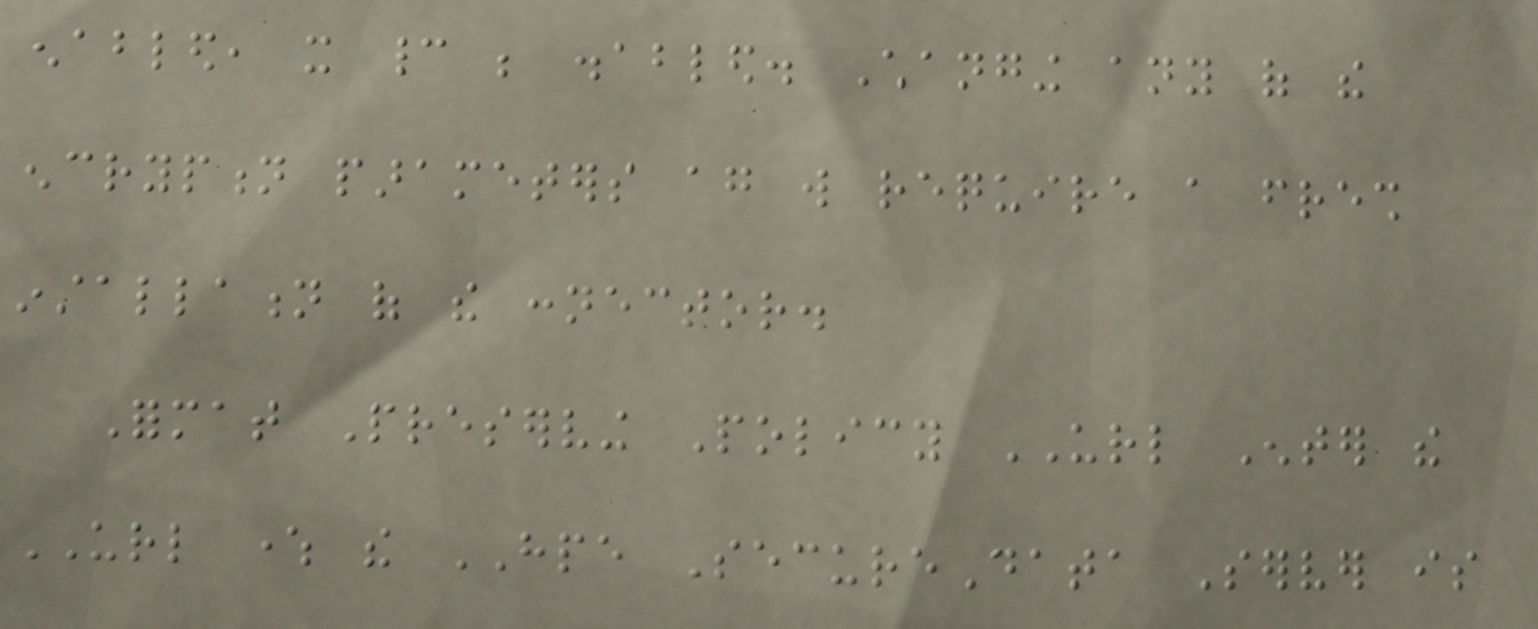enabled, it cannot be disabled. Changing any of the
encryption parameters again will require a fresh
installation of the connector.
Format Preserving Policy URL Enter the
URL where the HPE SecureData Server is
